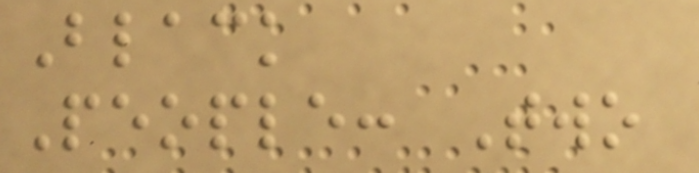Black
People: Two
